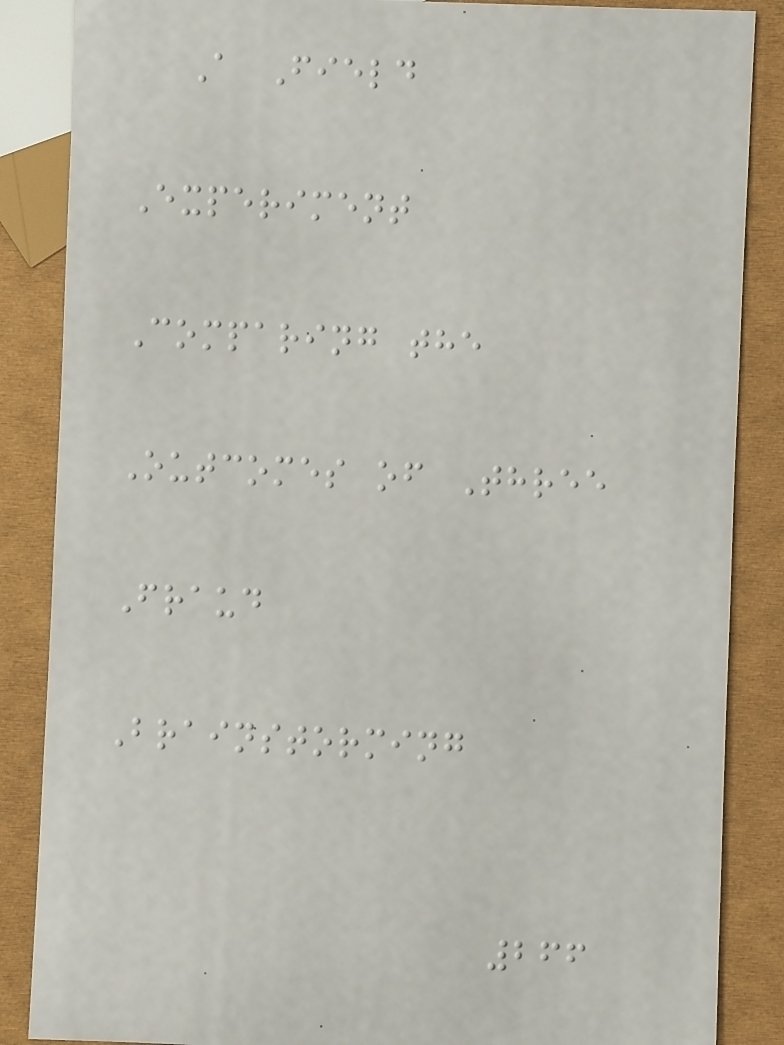A Field
Experiment
Comparing the
Outcomes of Three
Fraud
Brainstorming
266
